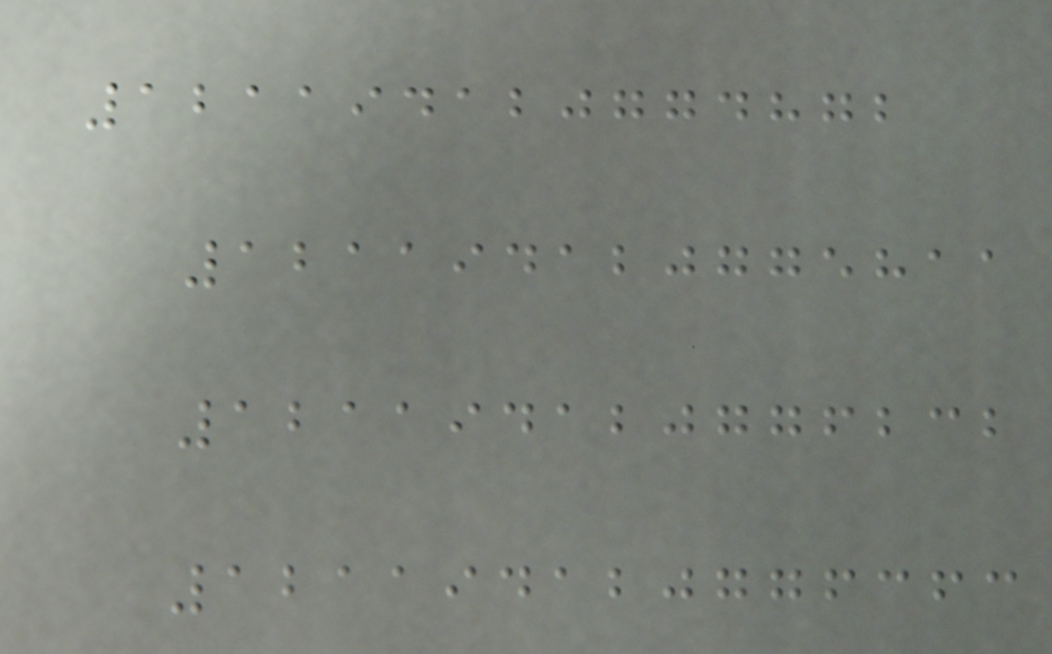121194120774872
121194120775811
121194120776232
121194120776363
